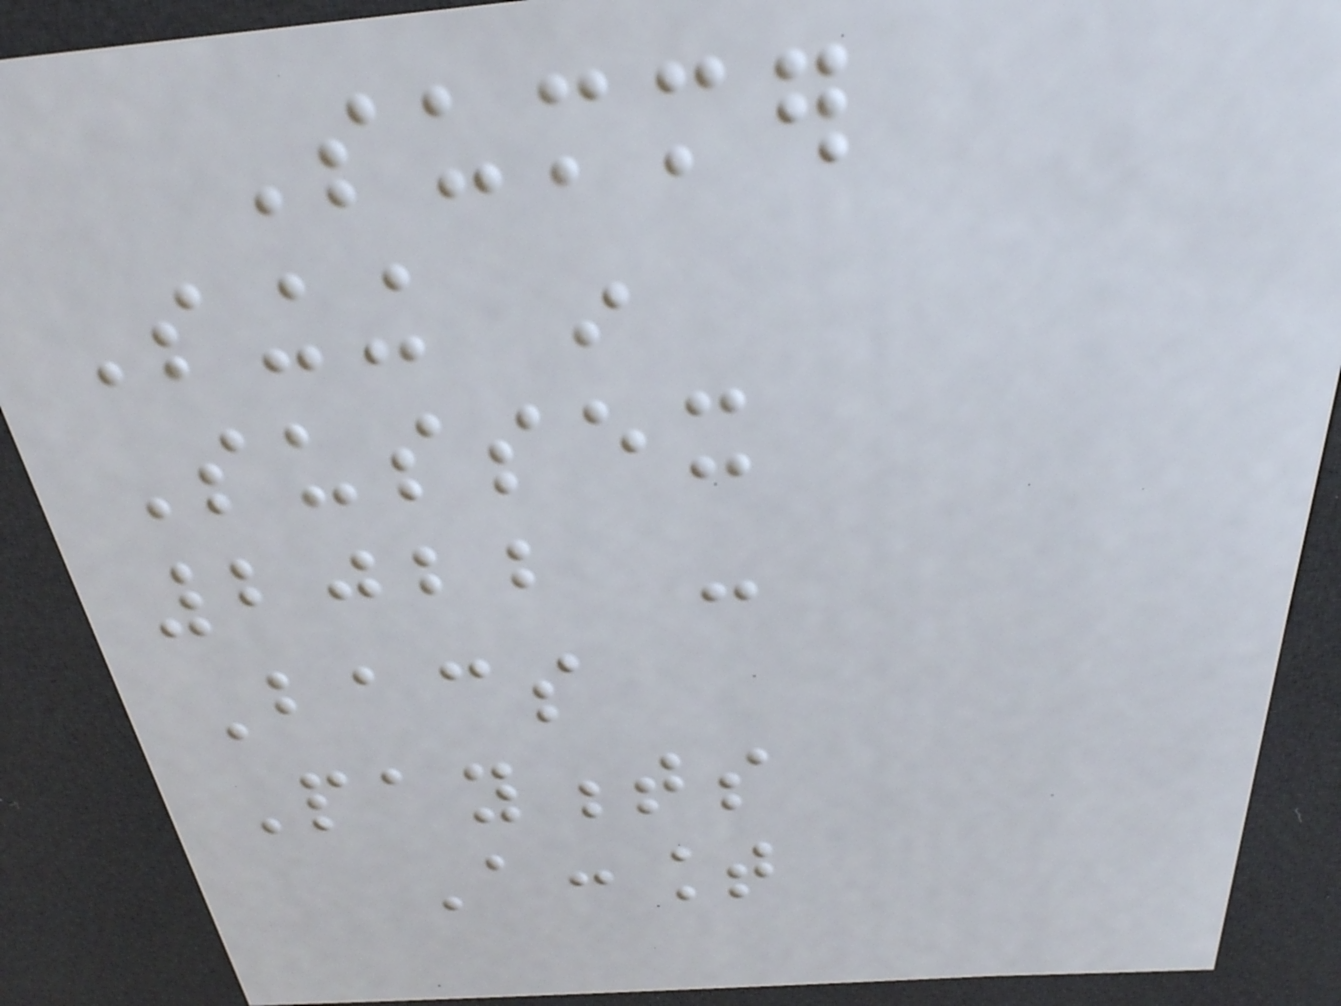Summer
Singing in
Sussex
2022 -
Bacs
Payments
Account
